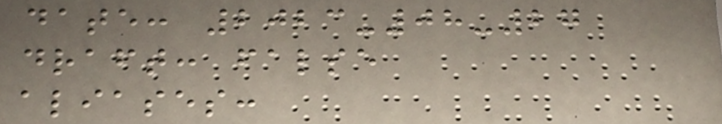date: 2023-08-27
draft: false
aliases:
